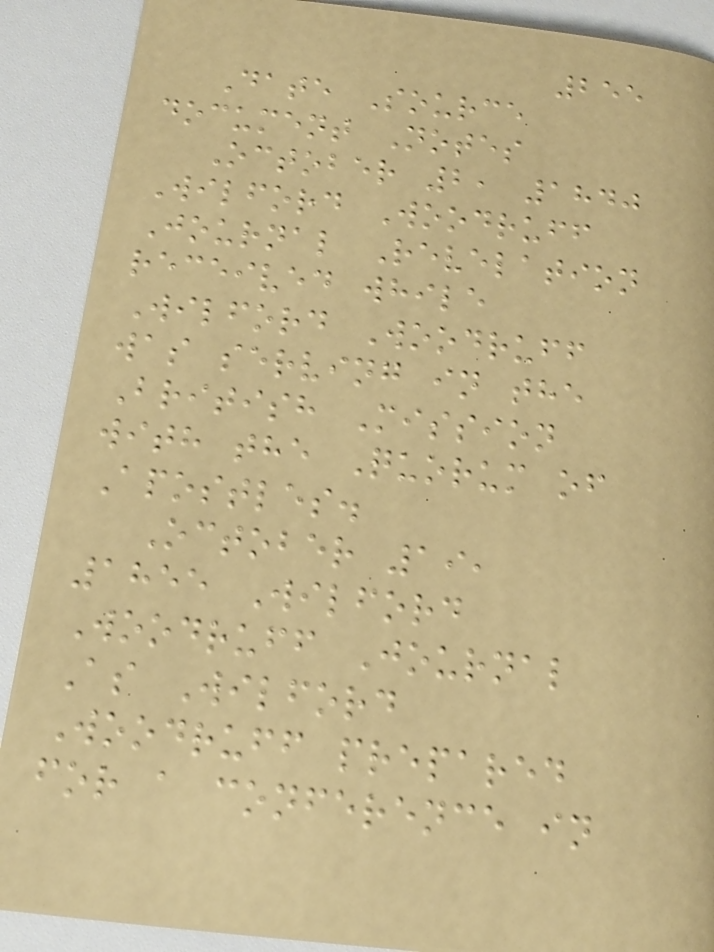255
Date Source
document Notes
October 2, 1840
Wilford Woodruff
Journal Revelation
received while
Wilford Woodruff
was serving in the
British Mission
with the Quorum of
Apostles.
October 19,
1855 Wilford
Woodruff Journal
As Wilford
Woodruff prepared
for a conference in
